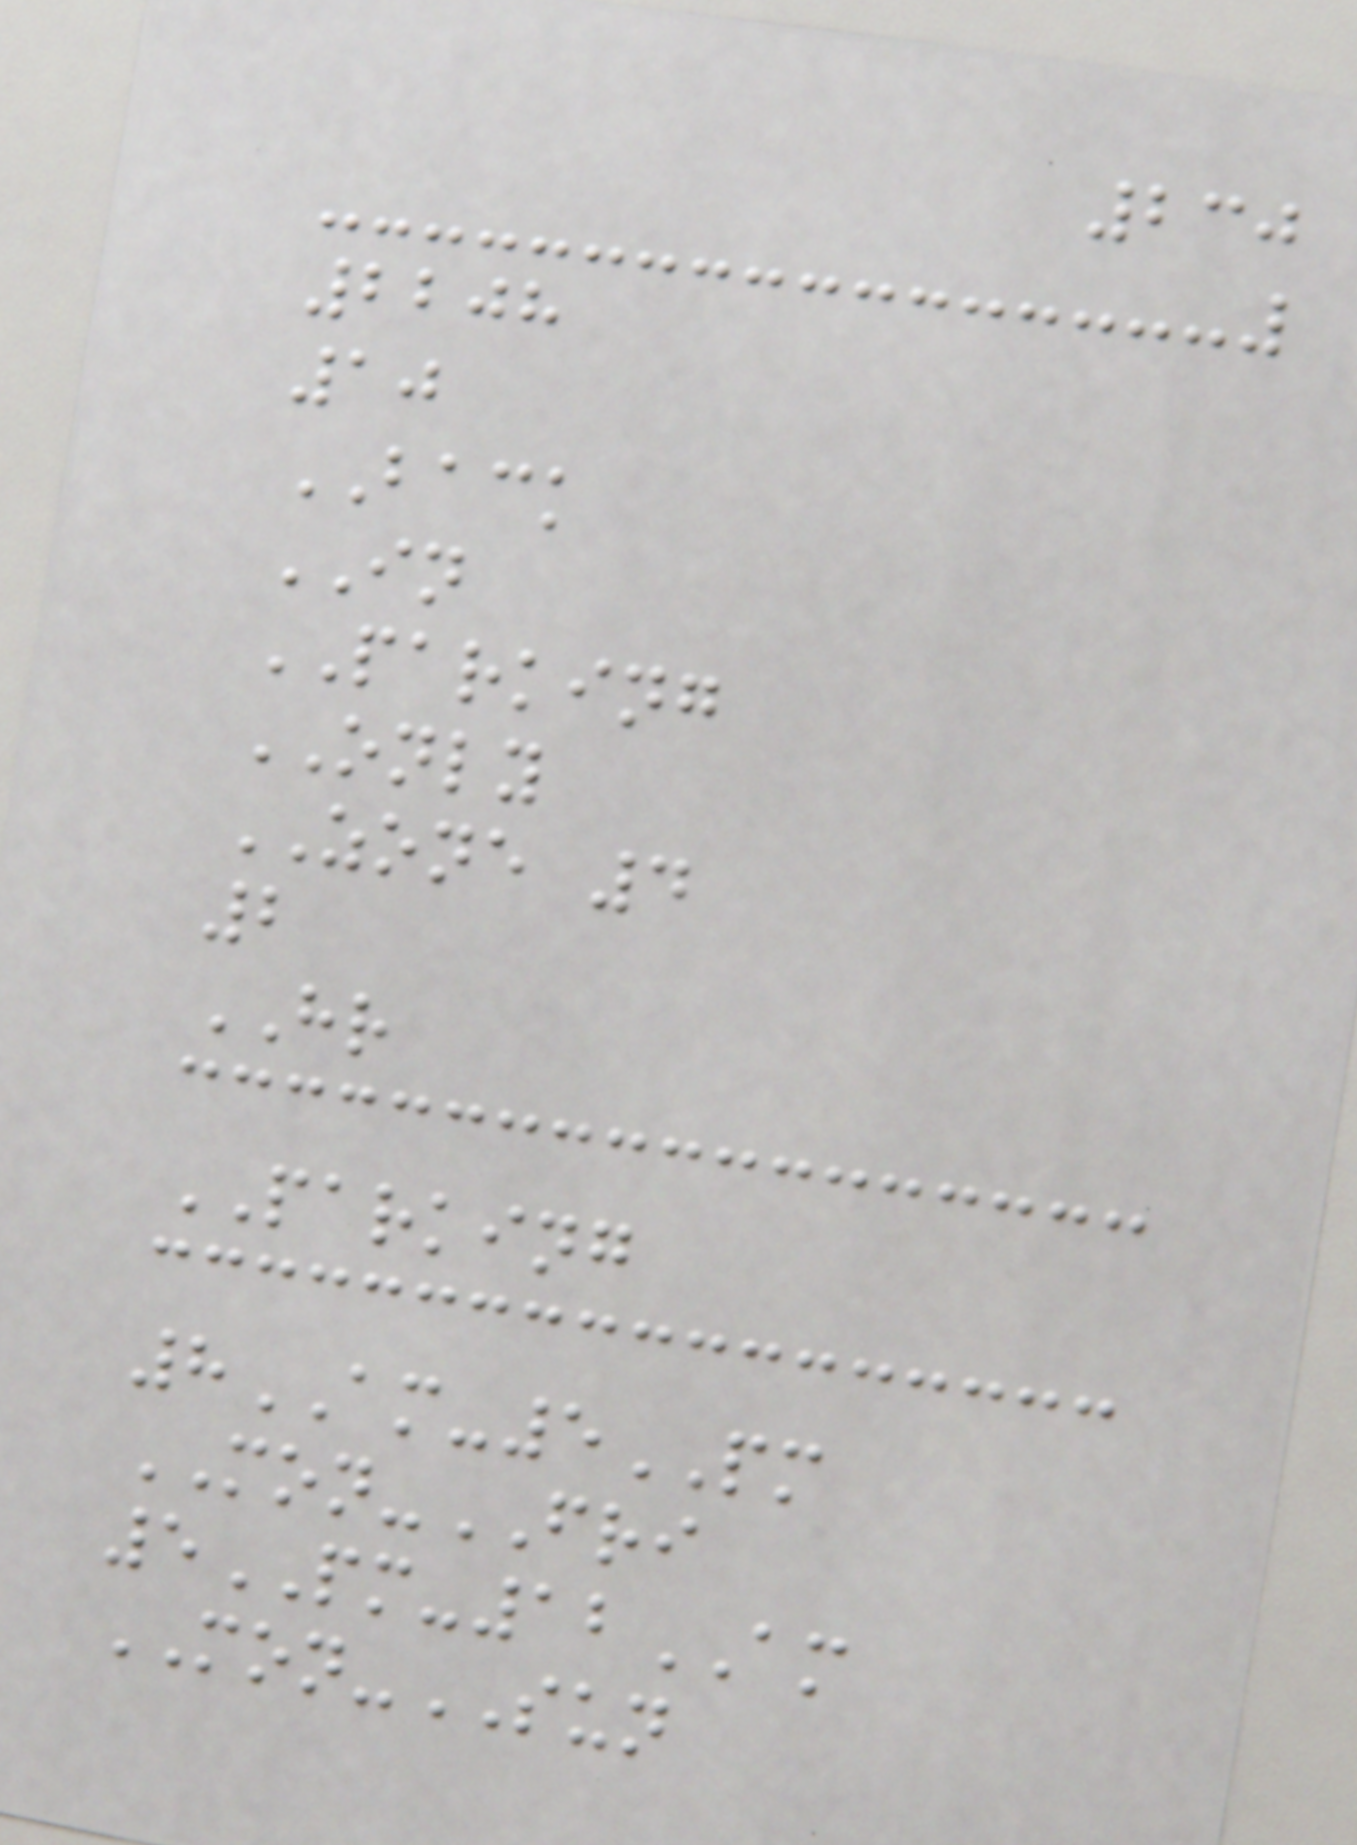230
2208
10
BACK
IN
PARKING
ONLY
ZONE 4
2
HR
PARKING
8AM-5PM
MON-FRI
5PM-12AM
MON-SUN
